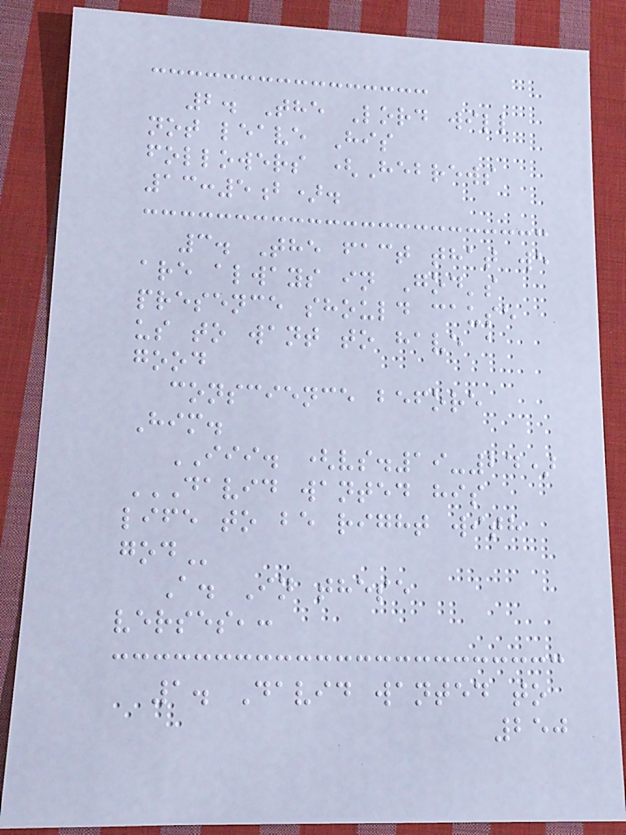2. The Lord will
not leave His
followers (Hebrews
13:5b).
3. The fact that we
are always in God's
presence should cause
us to want to have a
good
conscience before
Him.
III. (vs.19-24)
DAVID WANTED HIS
LIFE TO BE RIGHT WITH
GOD
A. In these
verses,:
1. David wanted to
250
